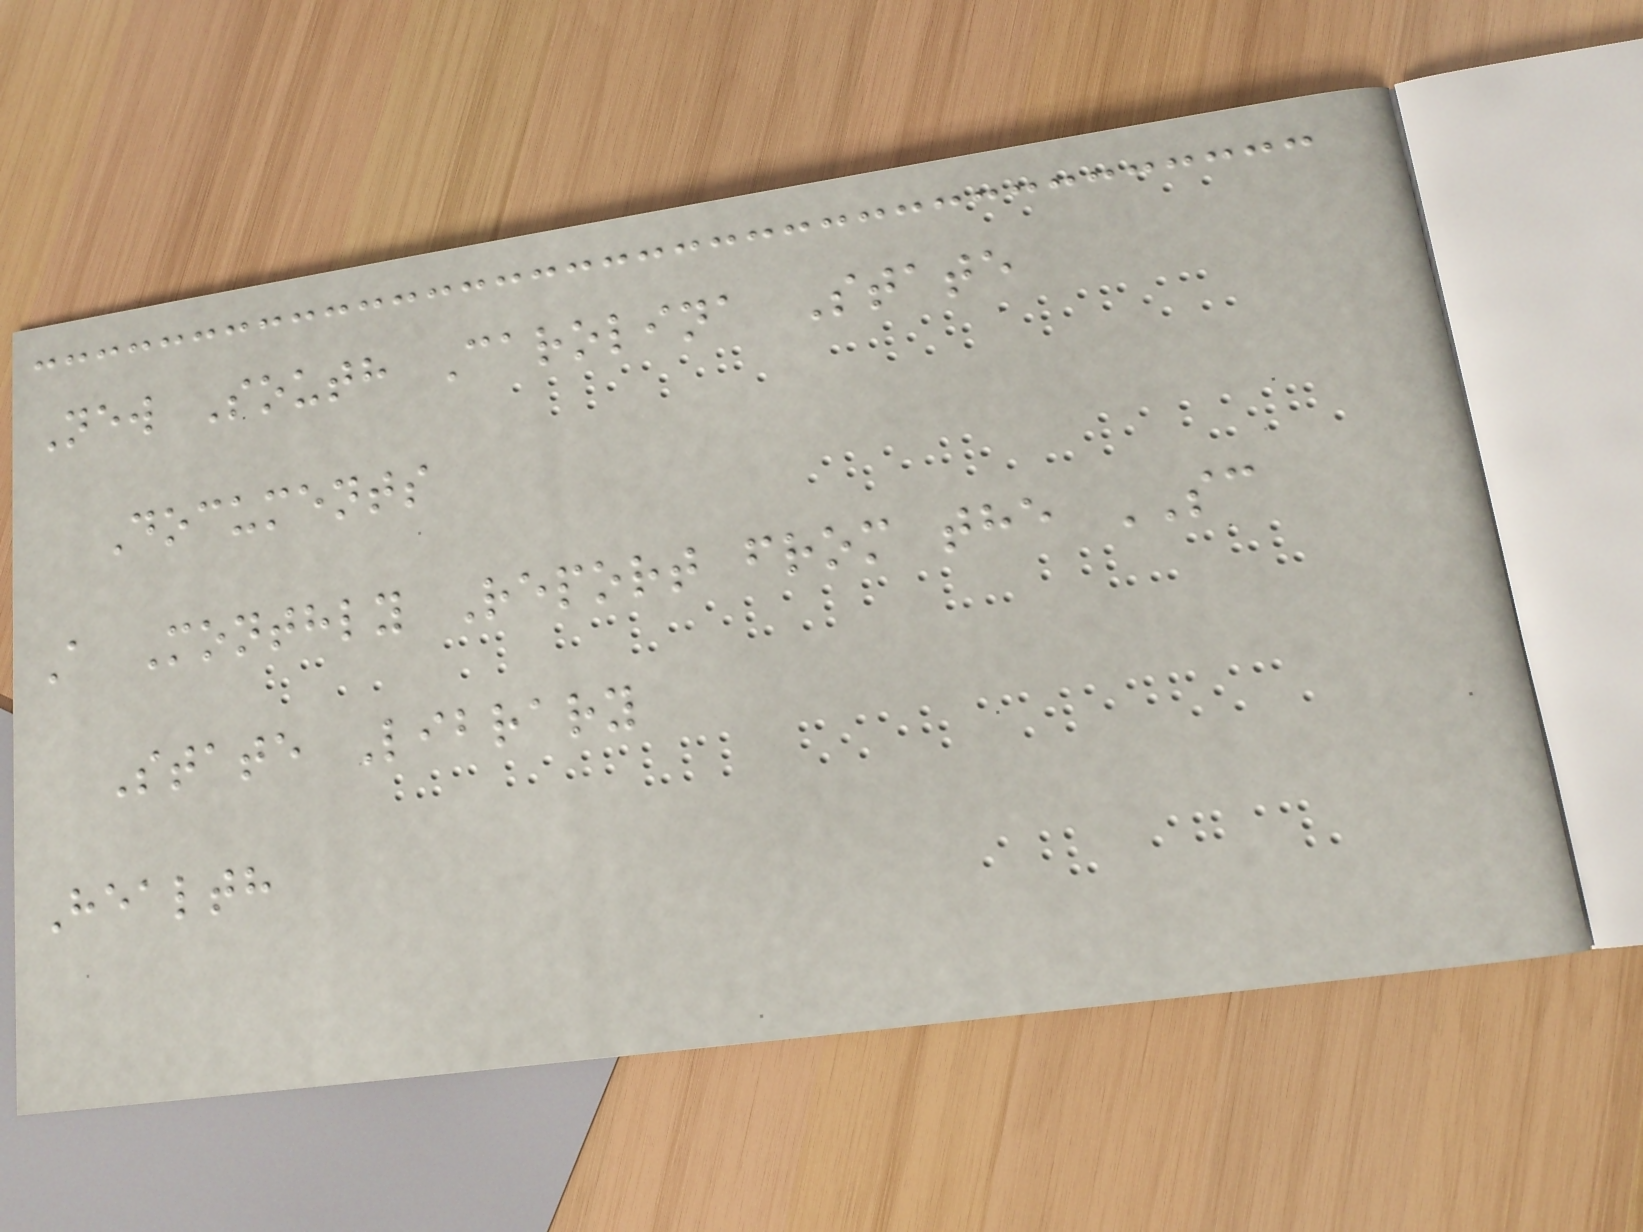New South Carolina State
Documents
A Monthly Report from the SC
State Library
Health
